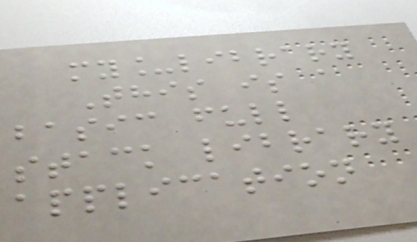my_library
This is a
basic full
stack library
application
